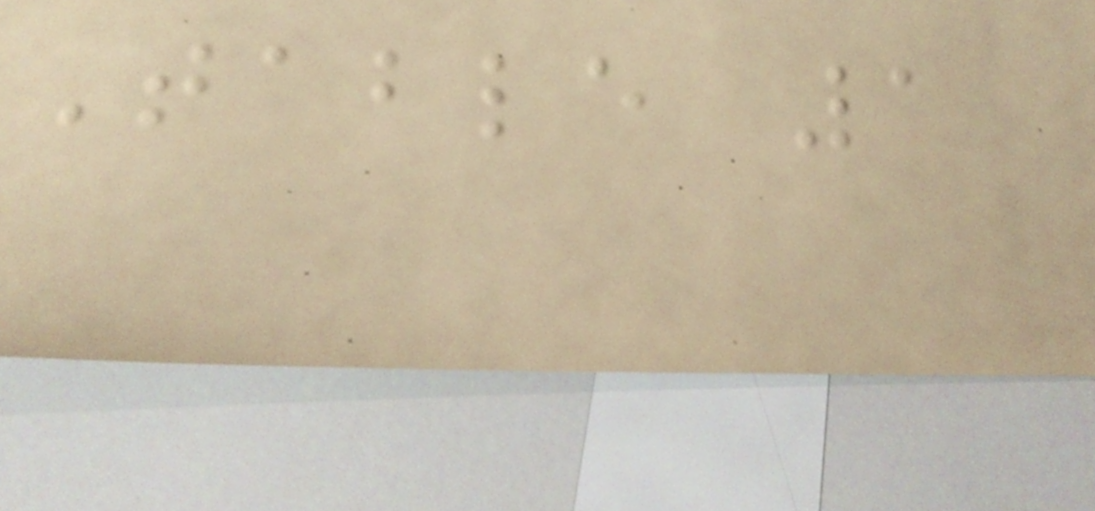Table 1
